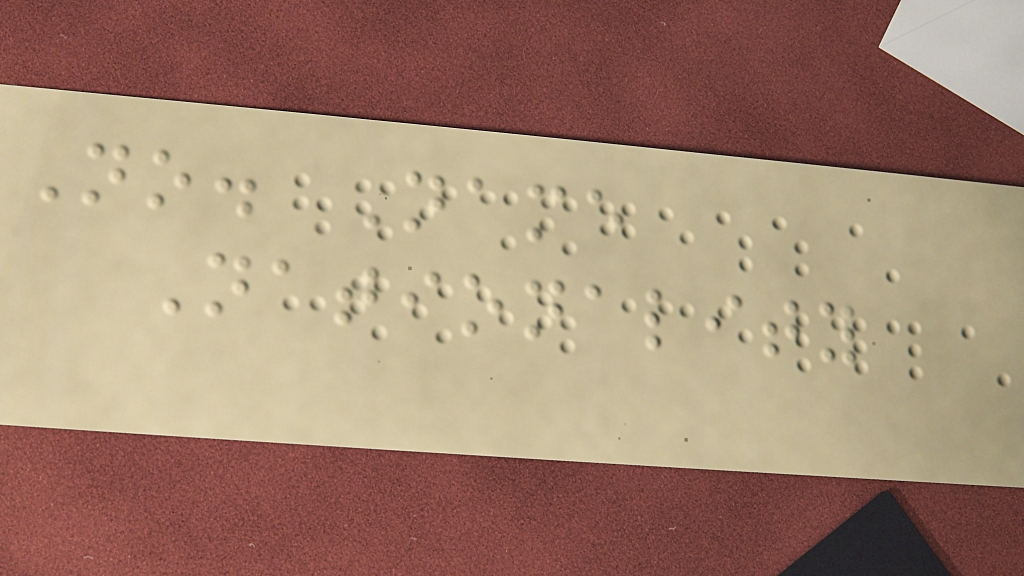No. Name
Nationality
